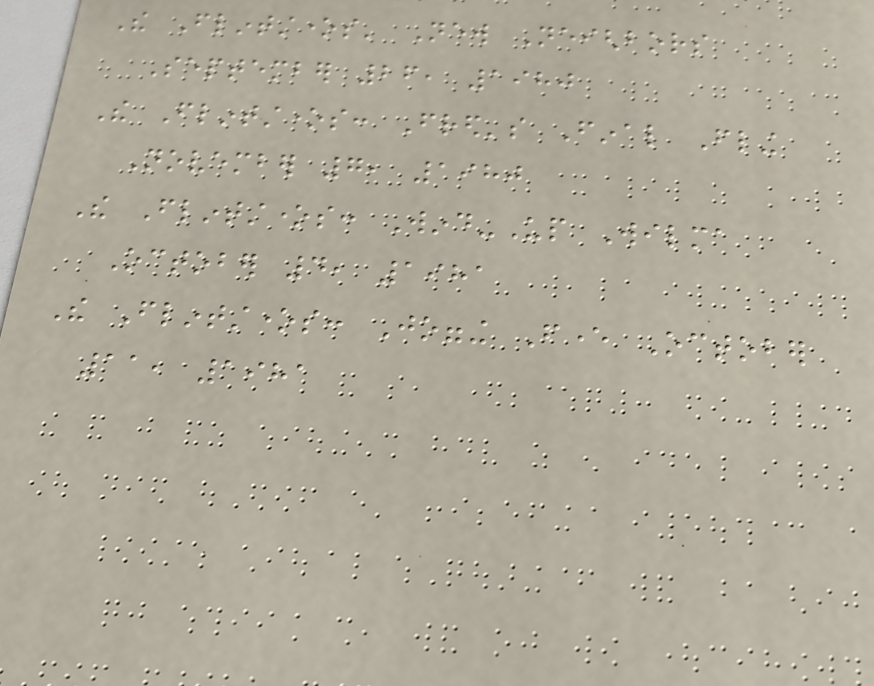The Flintstones' New Neighbors
September 26, 1980
The Flintstones: Fred's Final Fling
November 7, 1980
The Flintstones: Wind-Up Wilma
October 4, 1981
The Flintstones: Jogging Fever October
11, 1981
